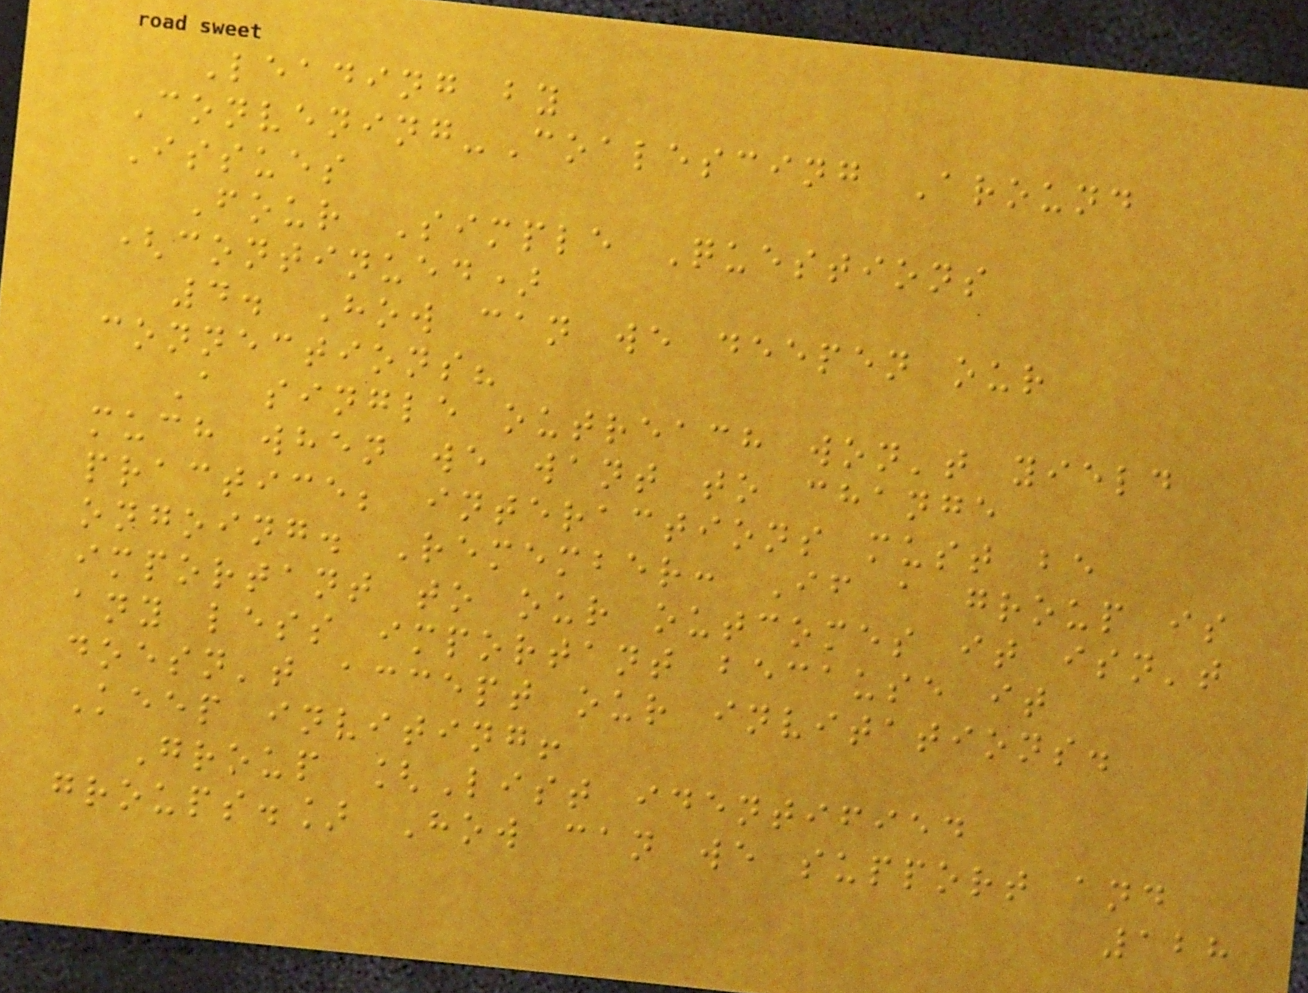Leading by
Convening-Coalescing Around
Issues
Four Simple Questions
(continued)
4. How can we deepen our
connections?
A single outreach won't yield
much when we want to change
practice; interactions must be
ongoing. Remember: If a group is
important to our outcomes it isn't
any less important because it
doesn't accept our invitations.
Keep inviting!
Group [List identified
groups.] How can we support and
128
